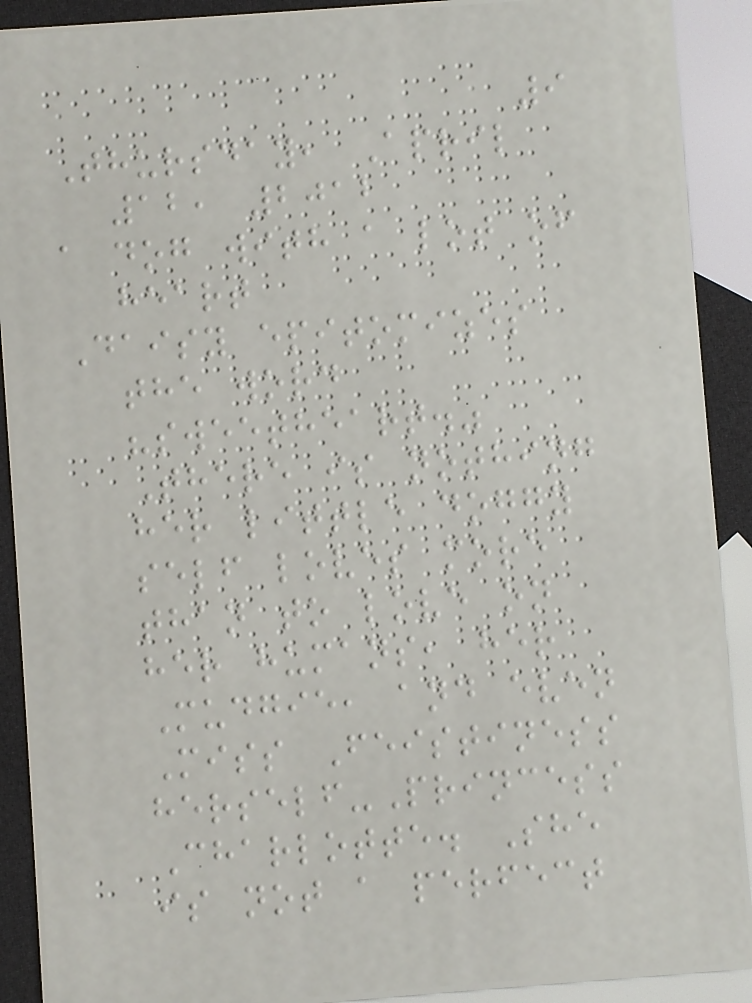9
Thursday, April
12, 2012
a dog with a lot of
heart
Daisy epitomizes
the word
"sweetheart."
There is nothing
her little doggy
self loves more
than to love on
her humans, her
Mudgie, and even
Miss Feistiness
herself-Princess
Charlotte. She
is not a perfect
